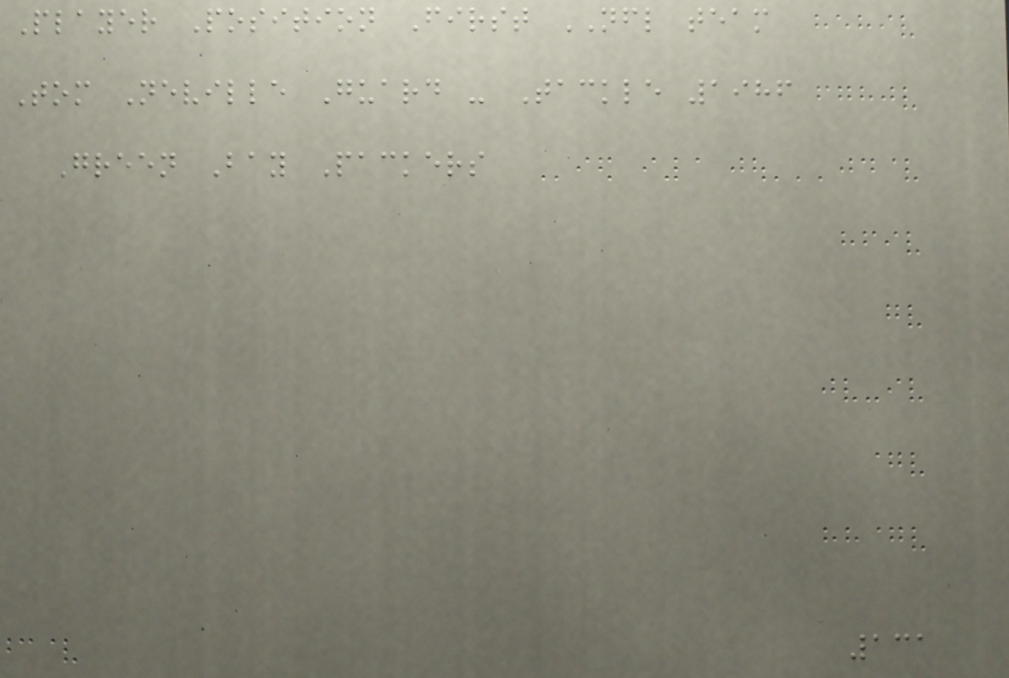Player Position First NFL team
Tom Neville Guard - Tackle 1986
Green Bay Packers
131
